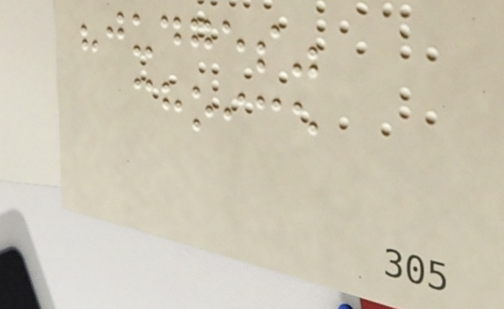"judges"
choice
